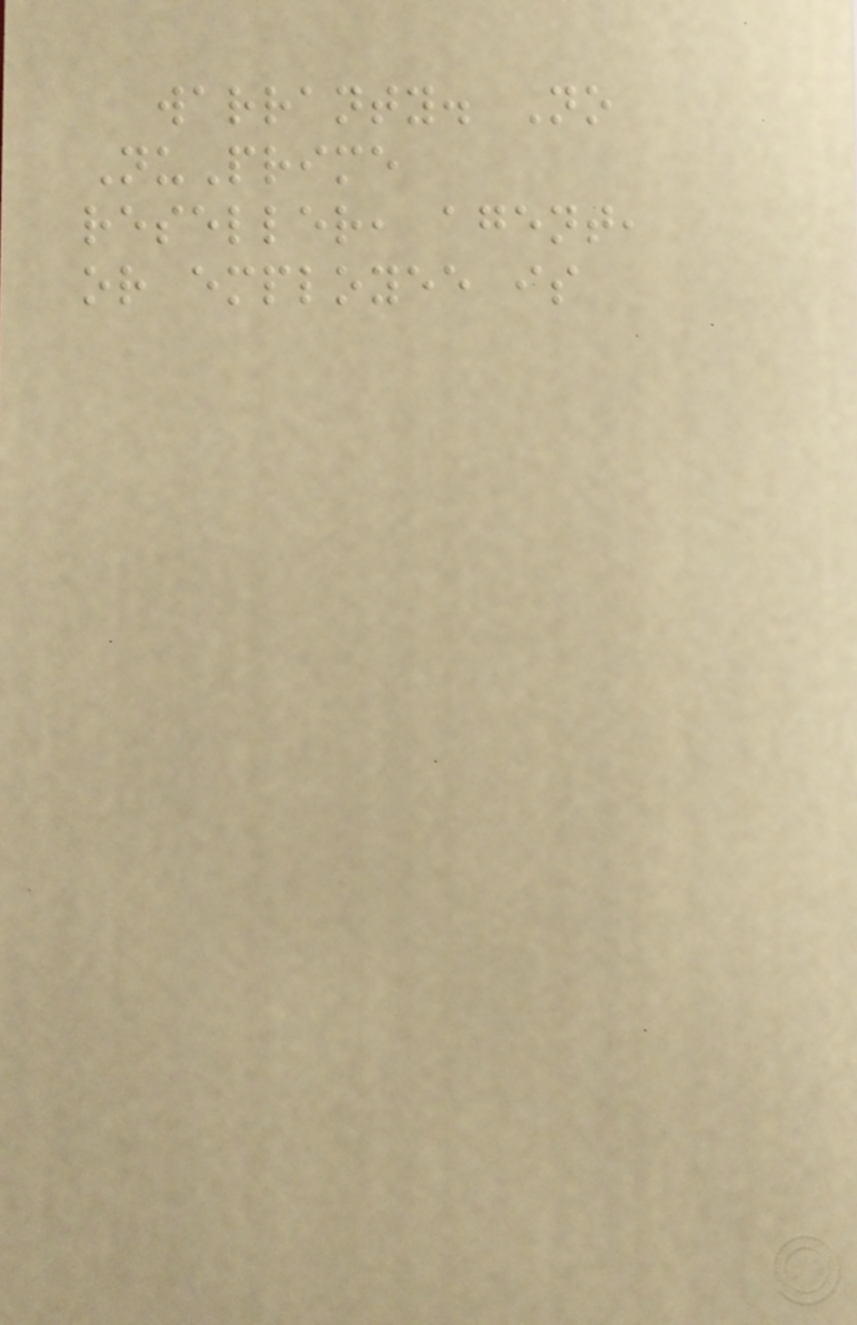warranty. No
NuPrime
reseller, agent,
or employee is
